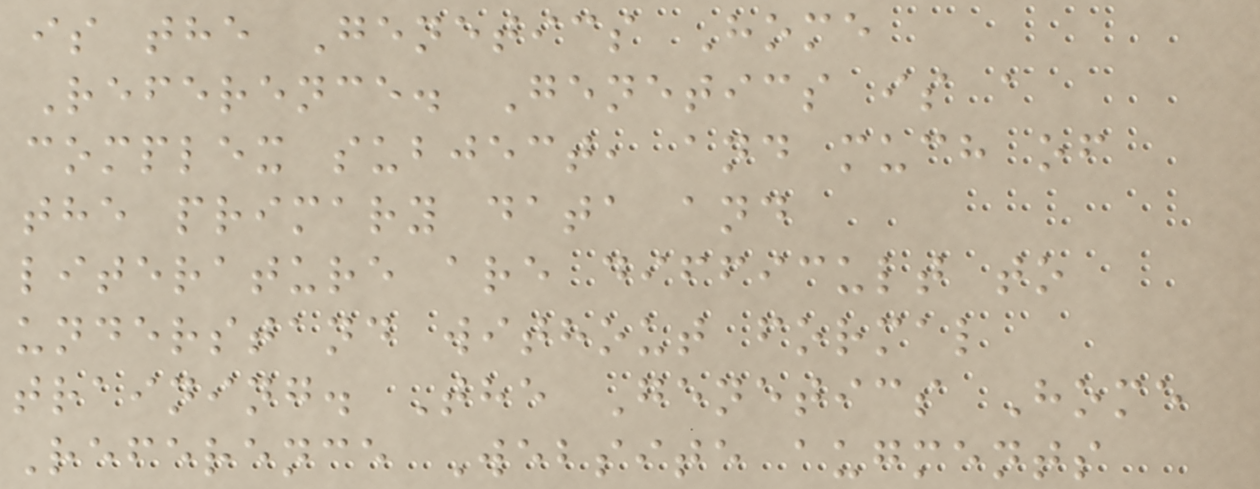is the Genetics Home
Reference. Genetics is a
complex subject, and much of
the primary data and
literature are difficult to
understand without formal
training. The Genetics Home
Reference Website augments
